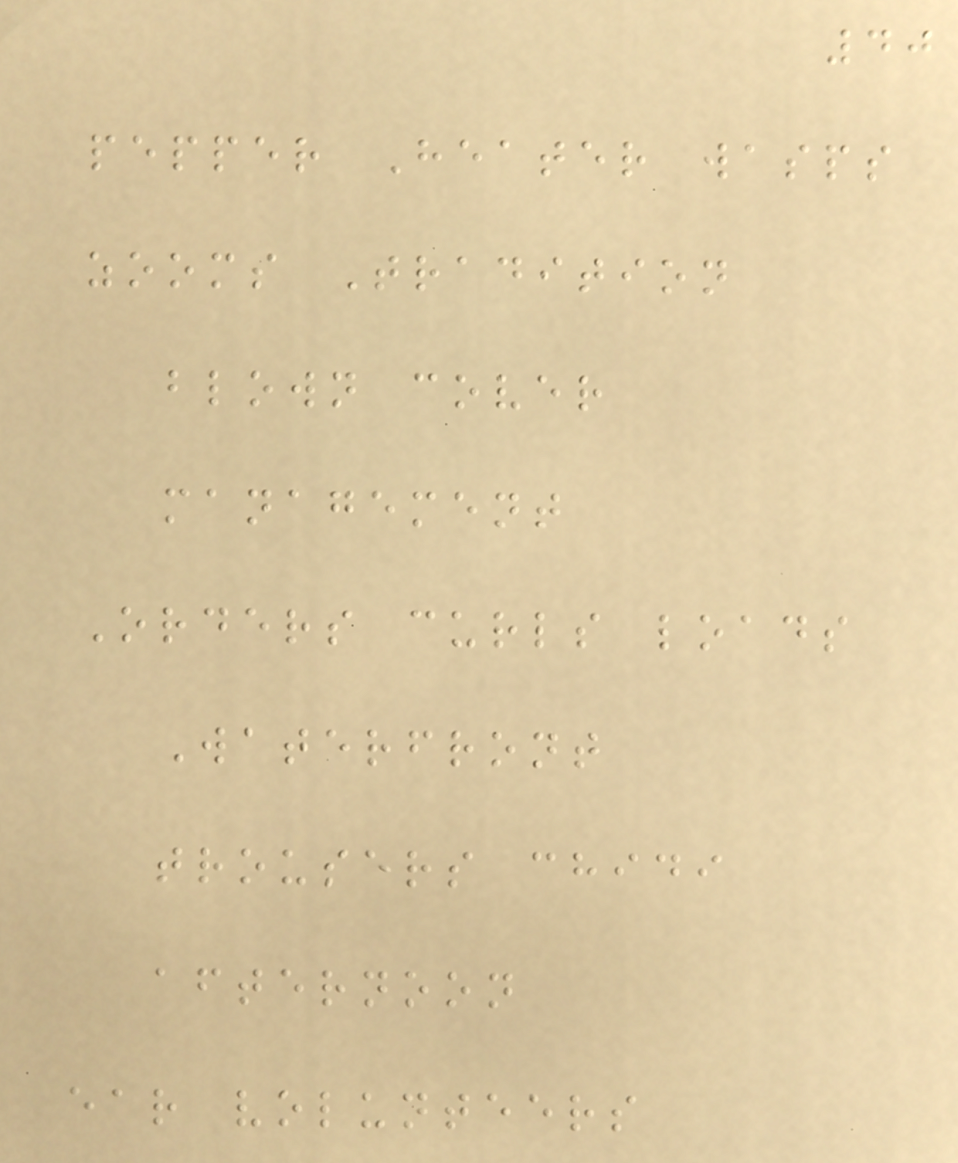40
pepper Heater wasps
zooms Tradition
blown cover
management
Orders curls loads
Waterfront
trousers chidi
afternoon
ear volunteers
